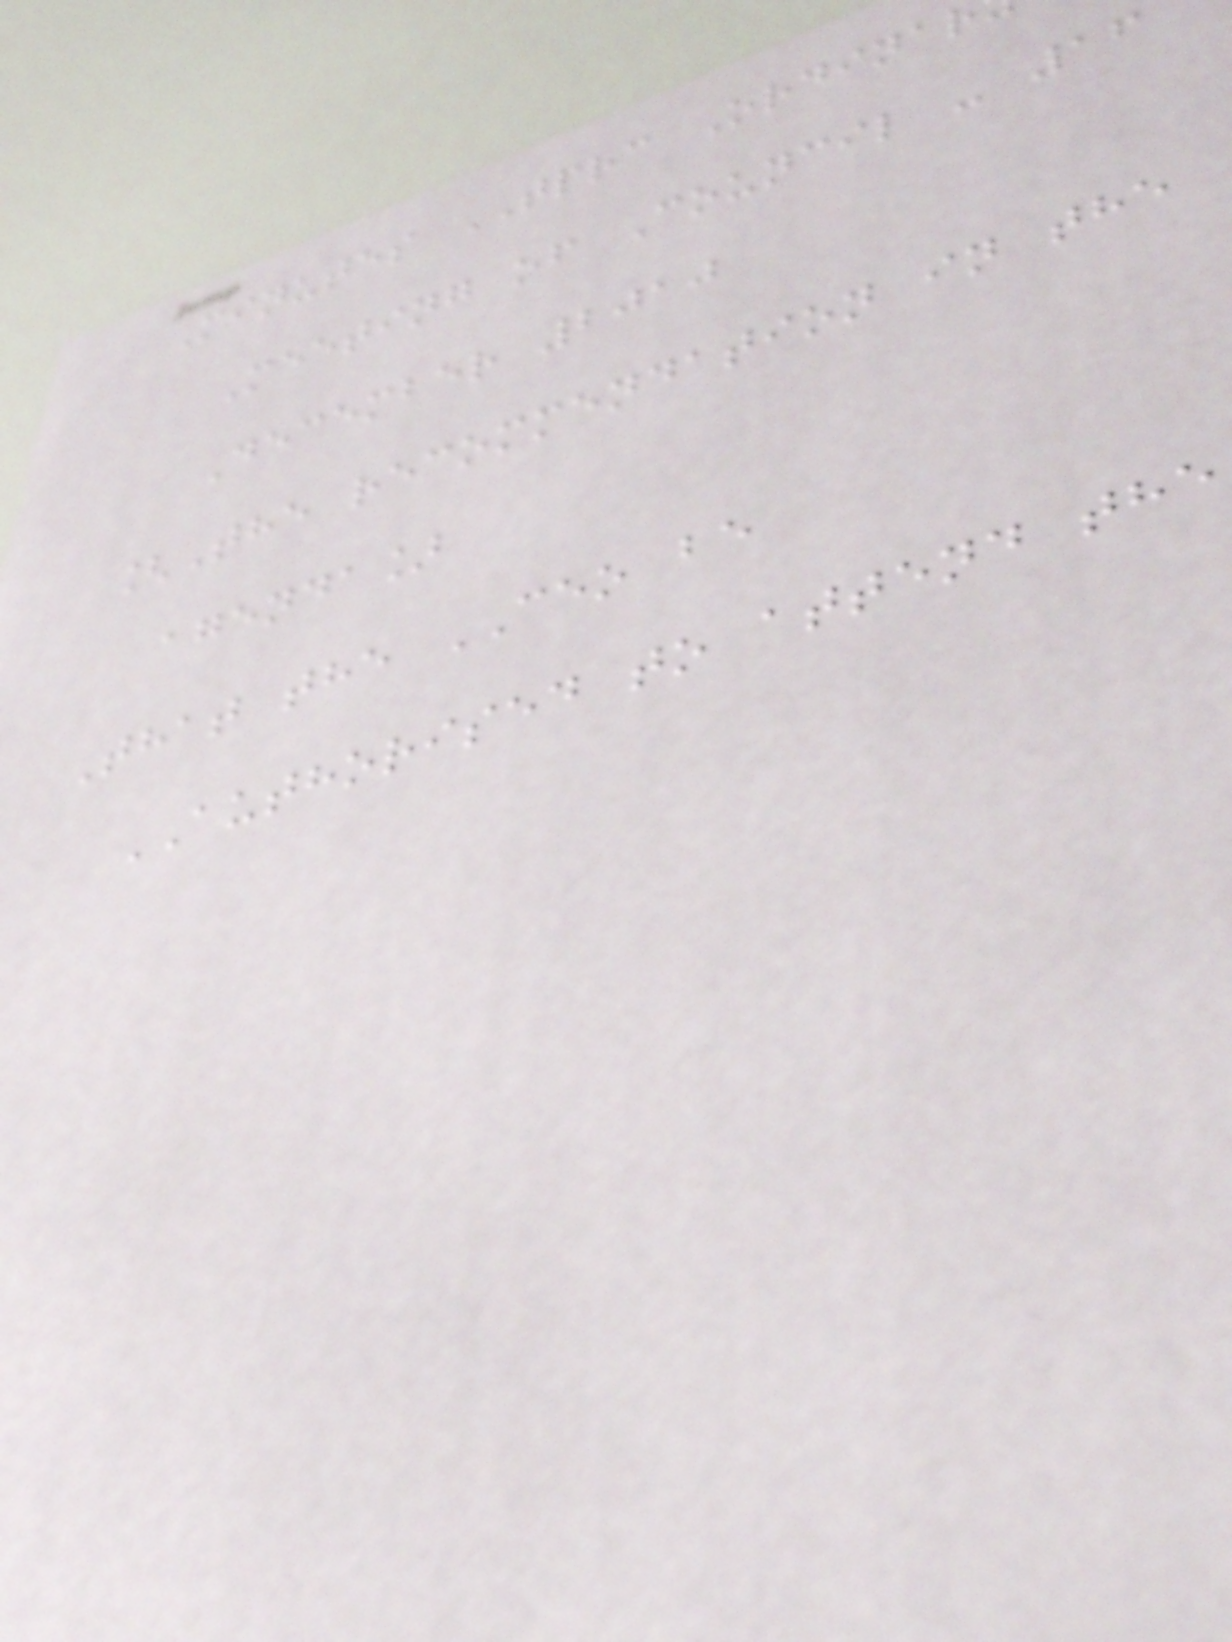Minutes TPRC Ordinar
Meeting of Council - 16
December 2010
[The recommendation in the
agenda]
That the CEO be
AUTHORISED to attend the
